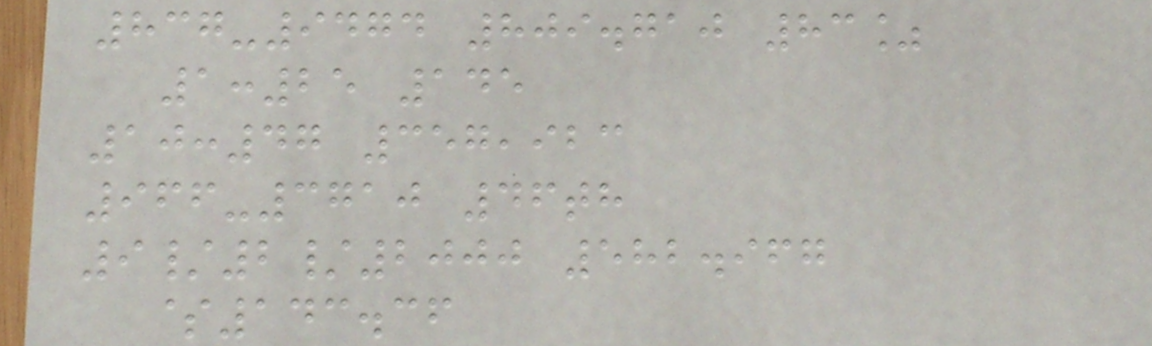837-9474 809.710 83%
1:25 145
10:47 357,923
966-3710 46th
9/2/2000 582.967
$143.36
